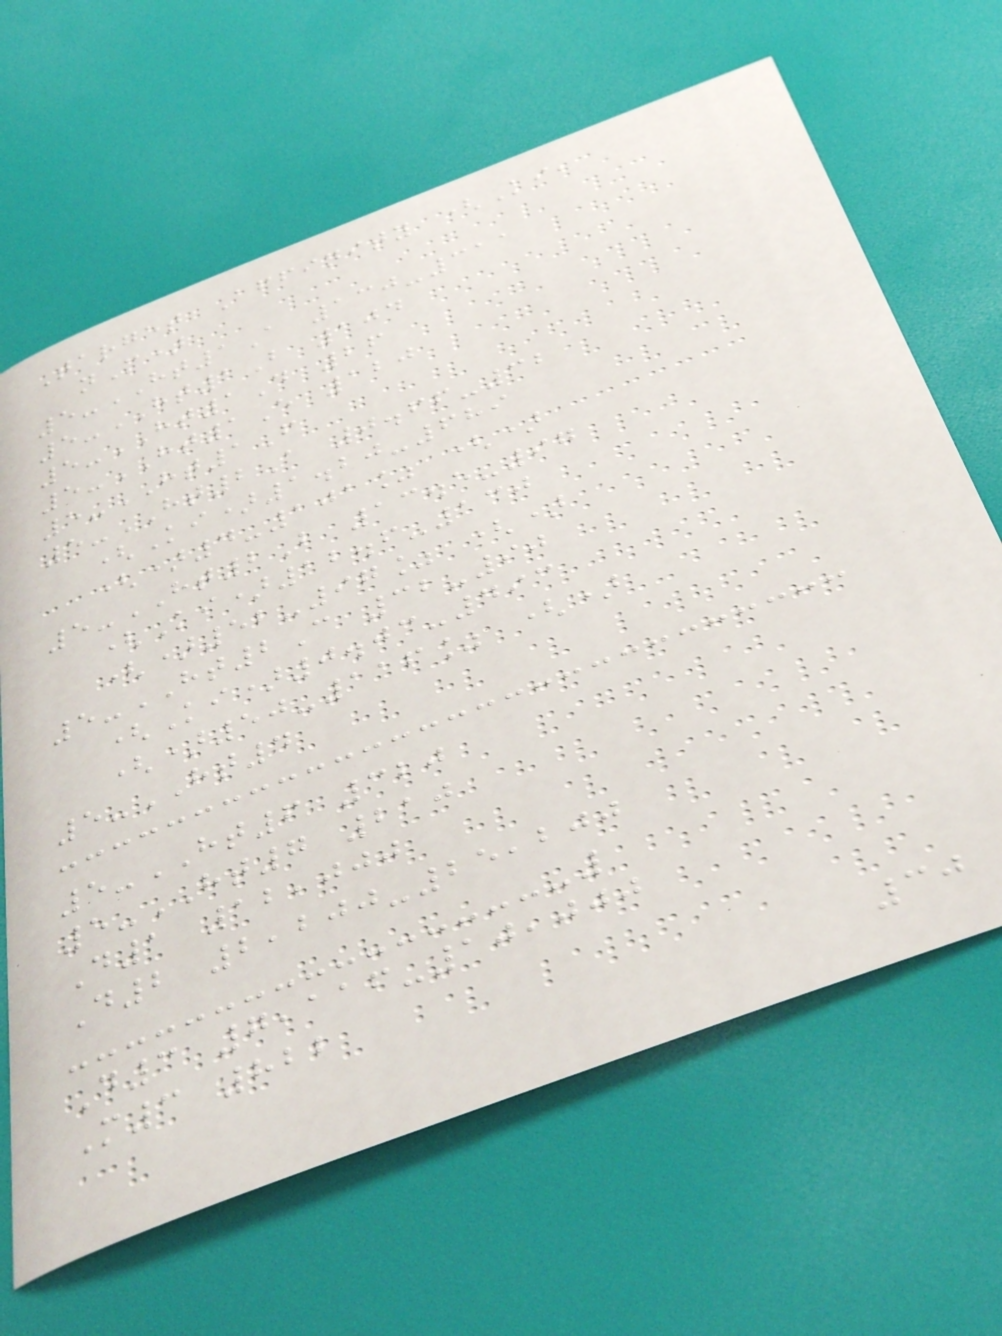Target Affinity (Ki,
nM)
5-HT1A 130-311
5-HT1B 104
5-HT1D 26
5-HT1E 120
5-HT1F
5-HT2A 0.66-32
(Ki)1.20-689
()4-101% ()
5-HT2B 13.5-97
(Ki)12.6-130
()52-97% ()
5-HT2C 32-90
(Ki)0.03-493
()50-116% ()
5-HT4
5-HT6 320
5-HT7 210
D1 12,000
D2 2,200-25,200
D3 7,116-10,000
M3 822
30
